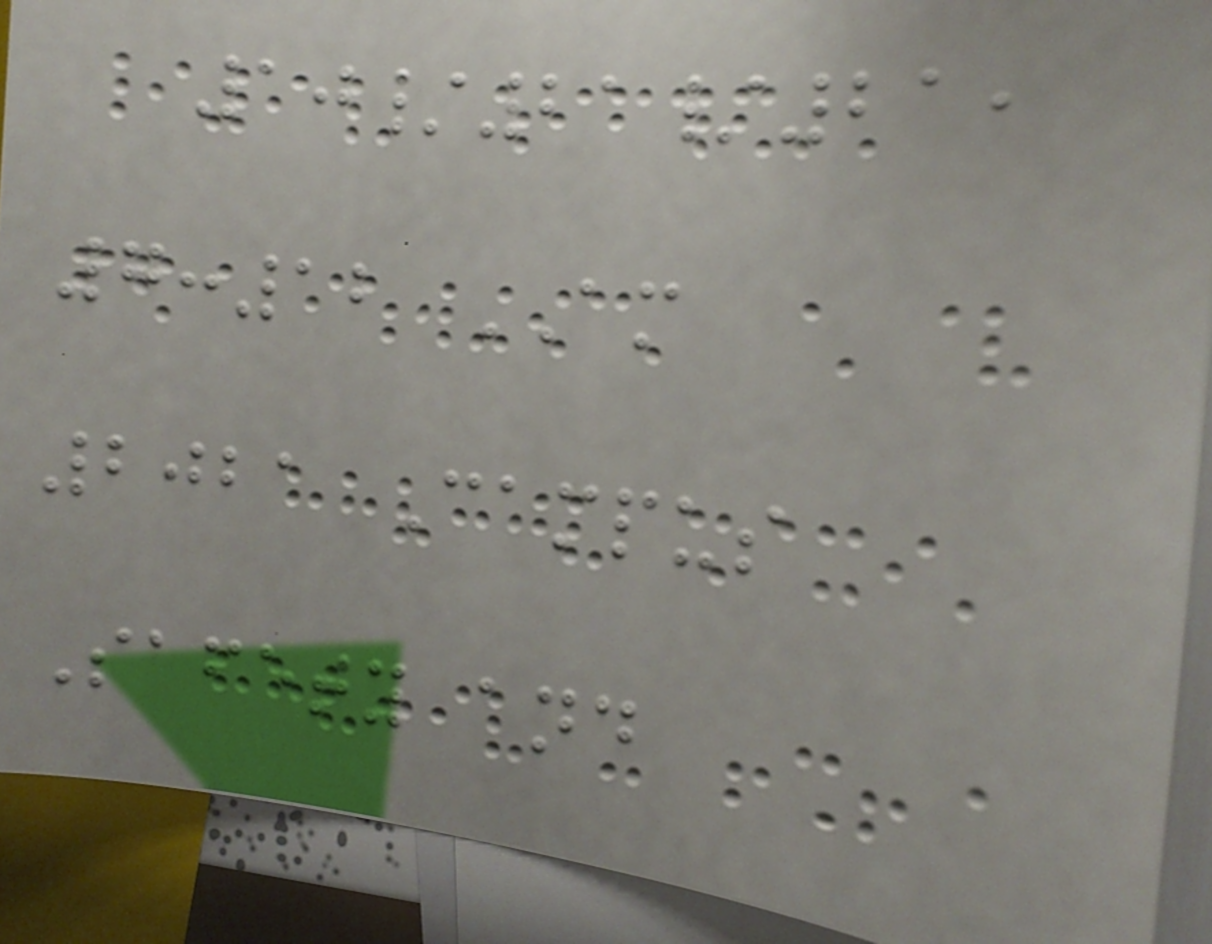10/21/21,
7:12 AM
2021 Campus
Safety and
